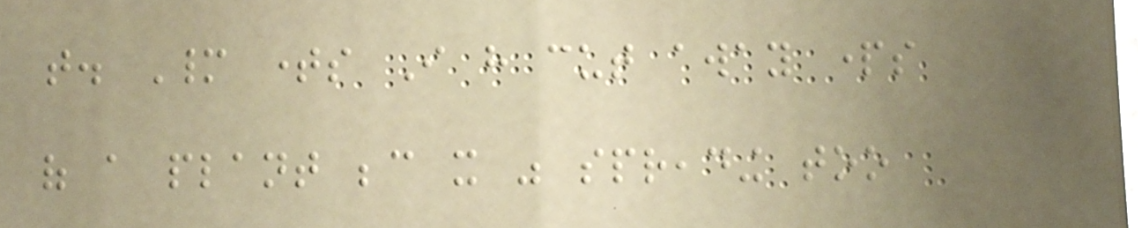that. Many times I have cut away parts
of a plant because it was spreading too
